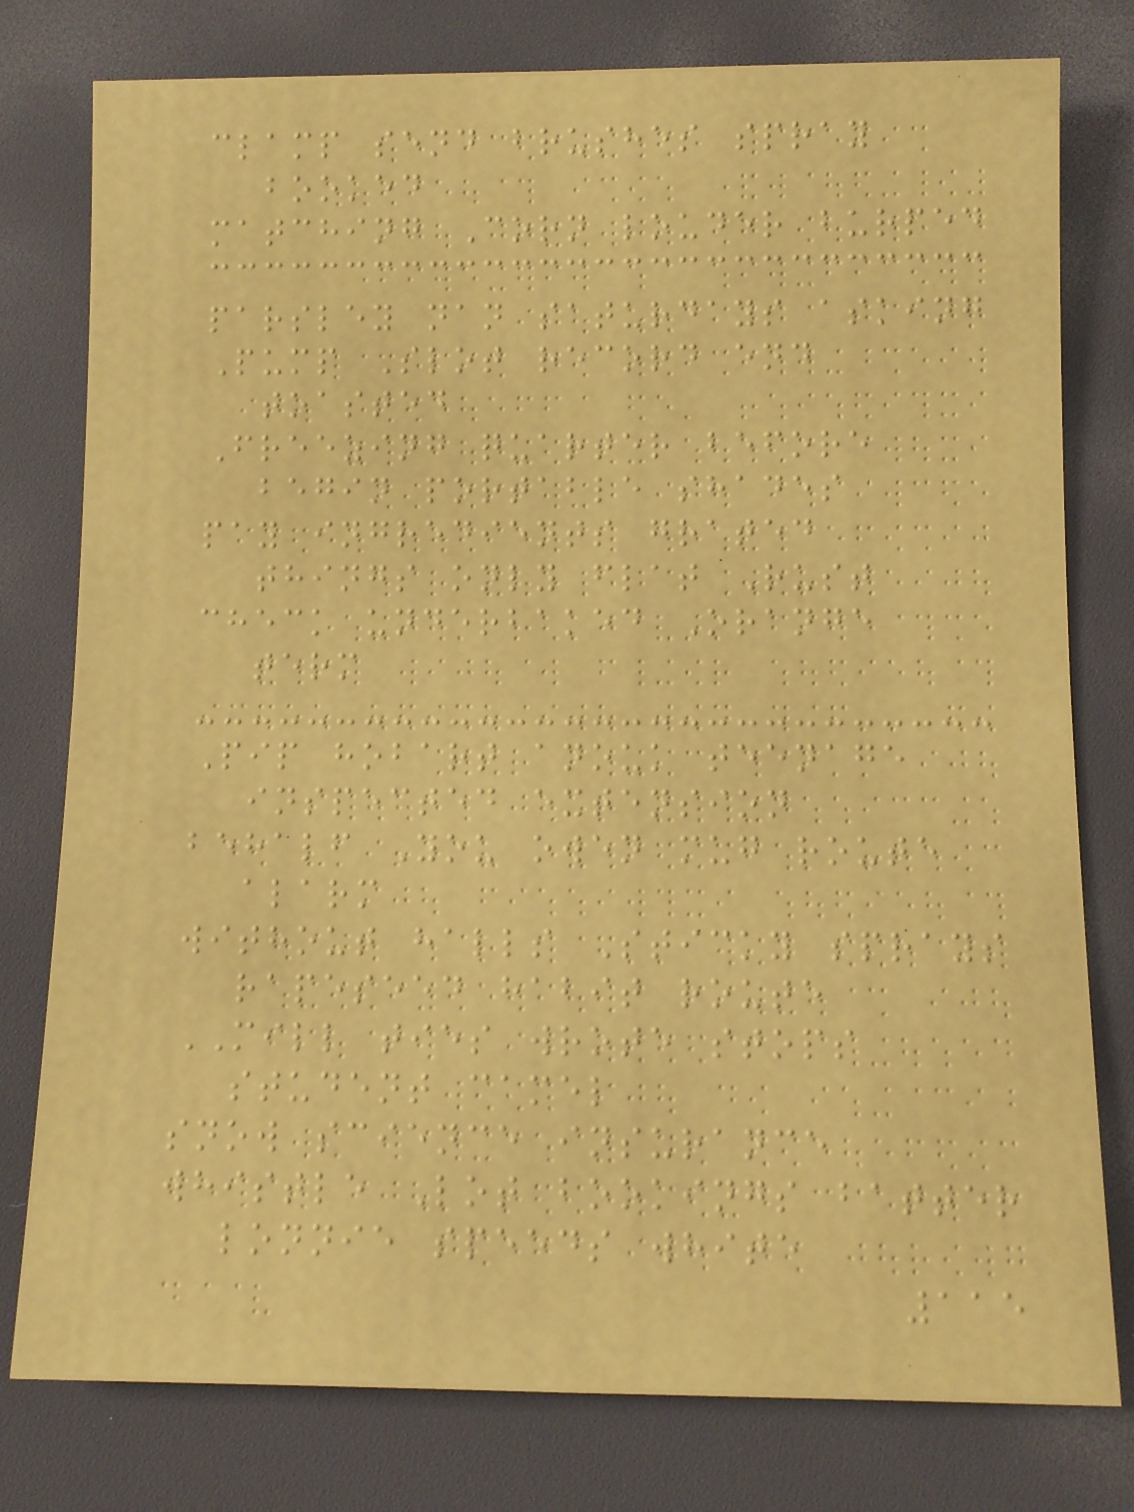clamp send brushes spray
booked
matching Corn louder burped
parsley nan saturdays asking
Pump Slot record end
toasted
Freezing quarter before
begin portable shades
pay ingredients grated
things only flat Rust
check underbaked Orange
term
Pip hobart anouk teenage
inspected extension
behalf You owen mug route
alarm
without halls Sticky sprays
rapeseed habit route
MILL ties wrote stops
student camel
snow science insurance
whistle Lot bookings batter
lonnie speeds white
115
